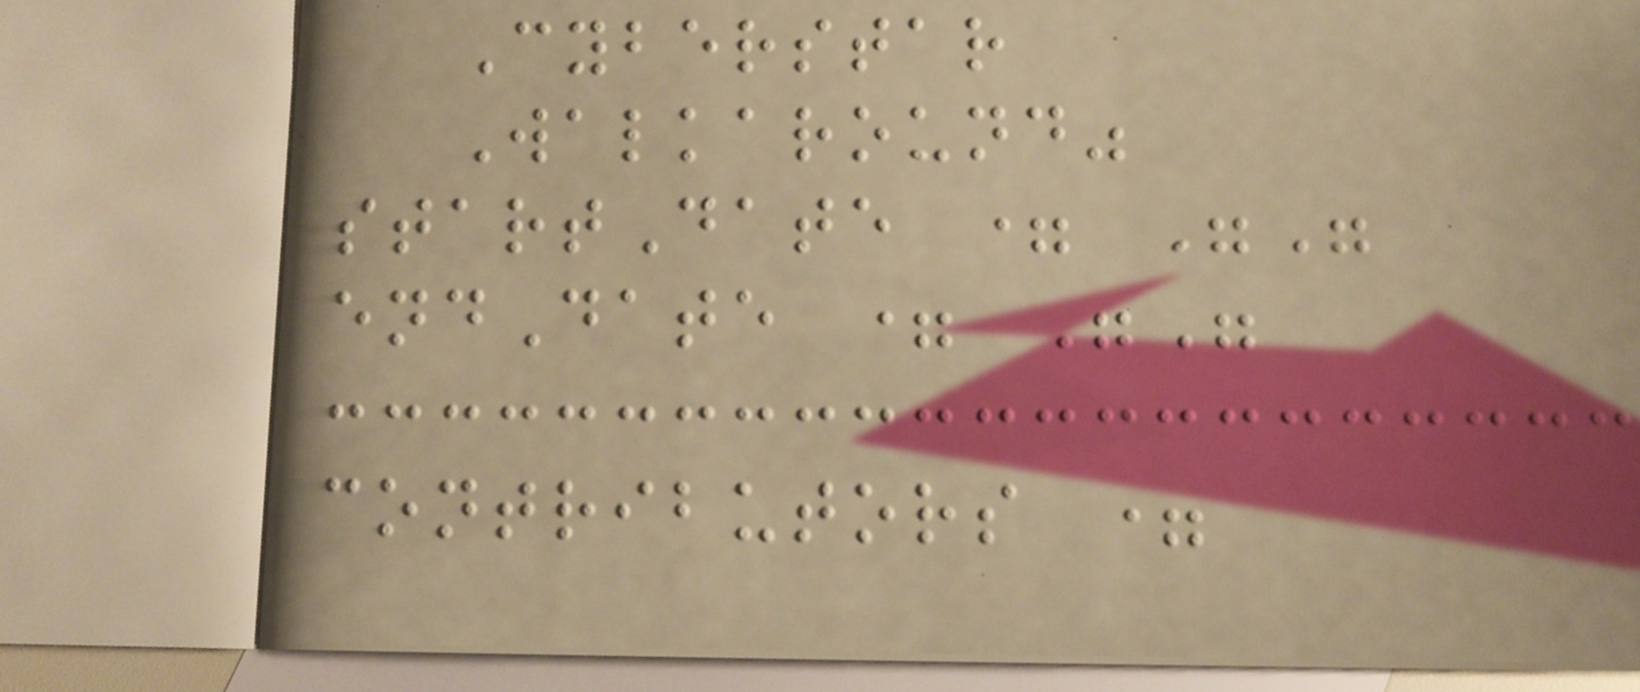Cyberstar
Walkaround"
startDate = ""
endDate = ""
contributors =
